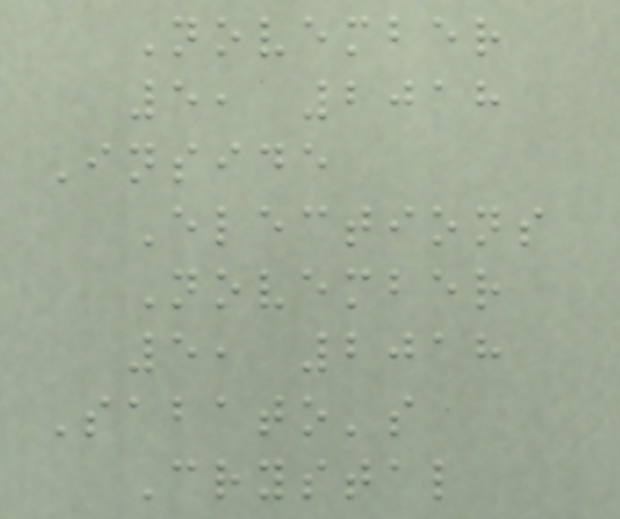November
5, 2018
Inside
Elections
November
5, 2018
Sabato's
Crystal
